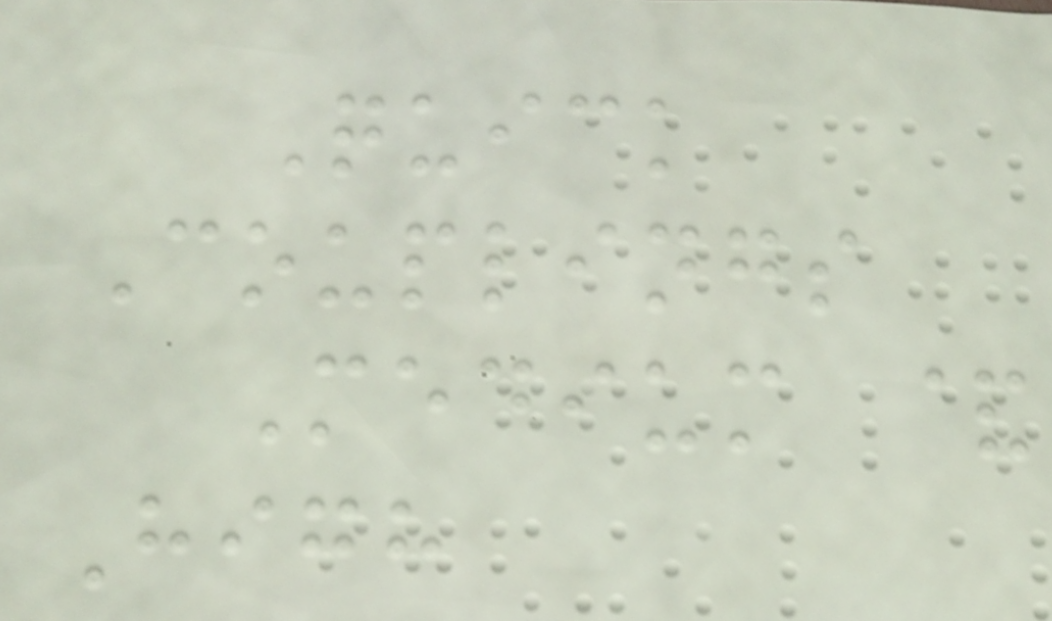Quick
Couplings
Medium &
High
